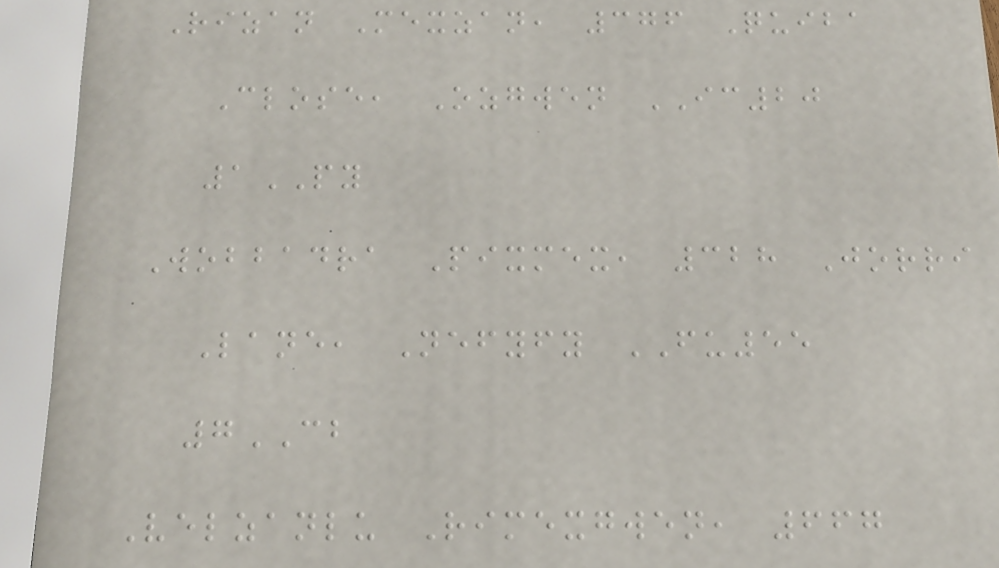Rizan Mexzan, 376 Quiba
Close, Ozgwen IC20
1PY
Wobbadra Pixmex, 328 Jorri
Lane, Nefyfy FU55
7CB
Velzanlu Rimexgwen, 667
